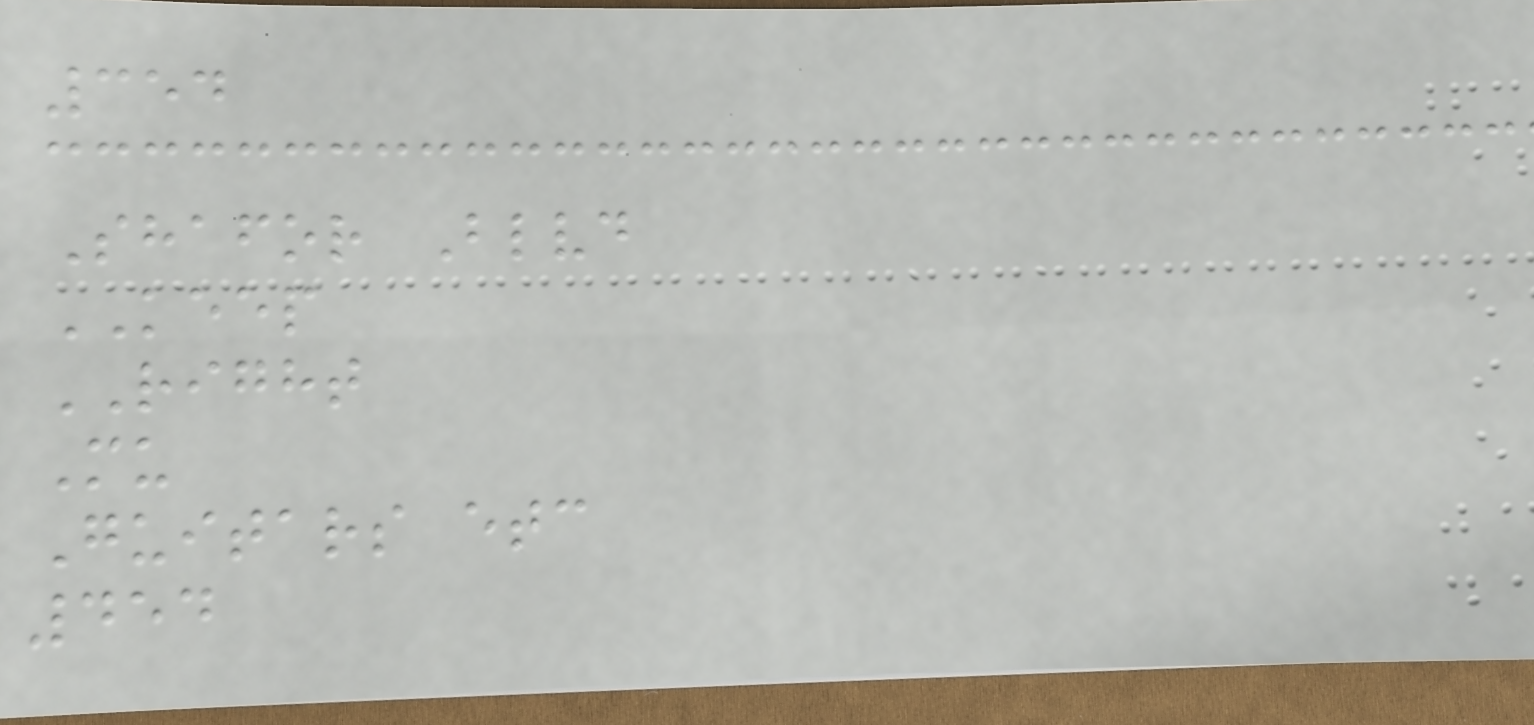354
Shafor Blvd
KEEP
RIGHT
Mu
Guitars etc
454
